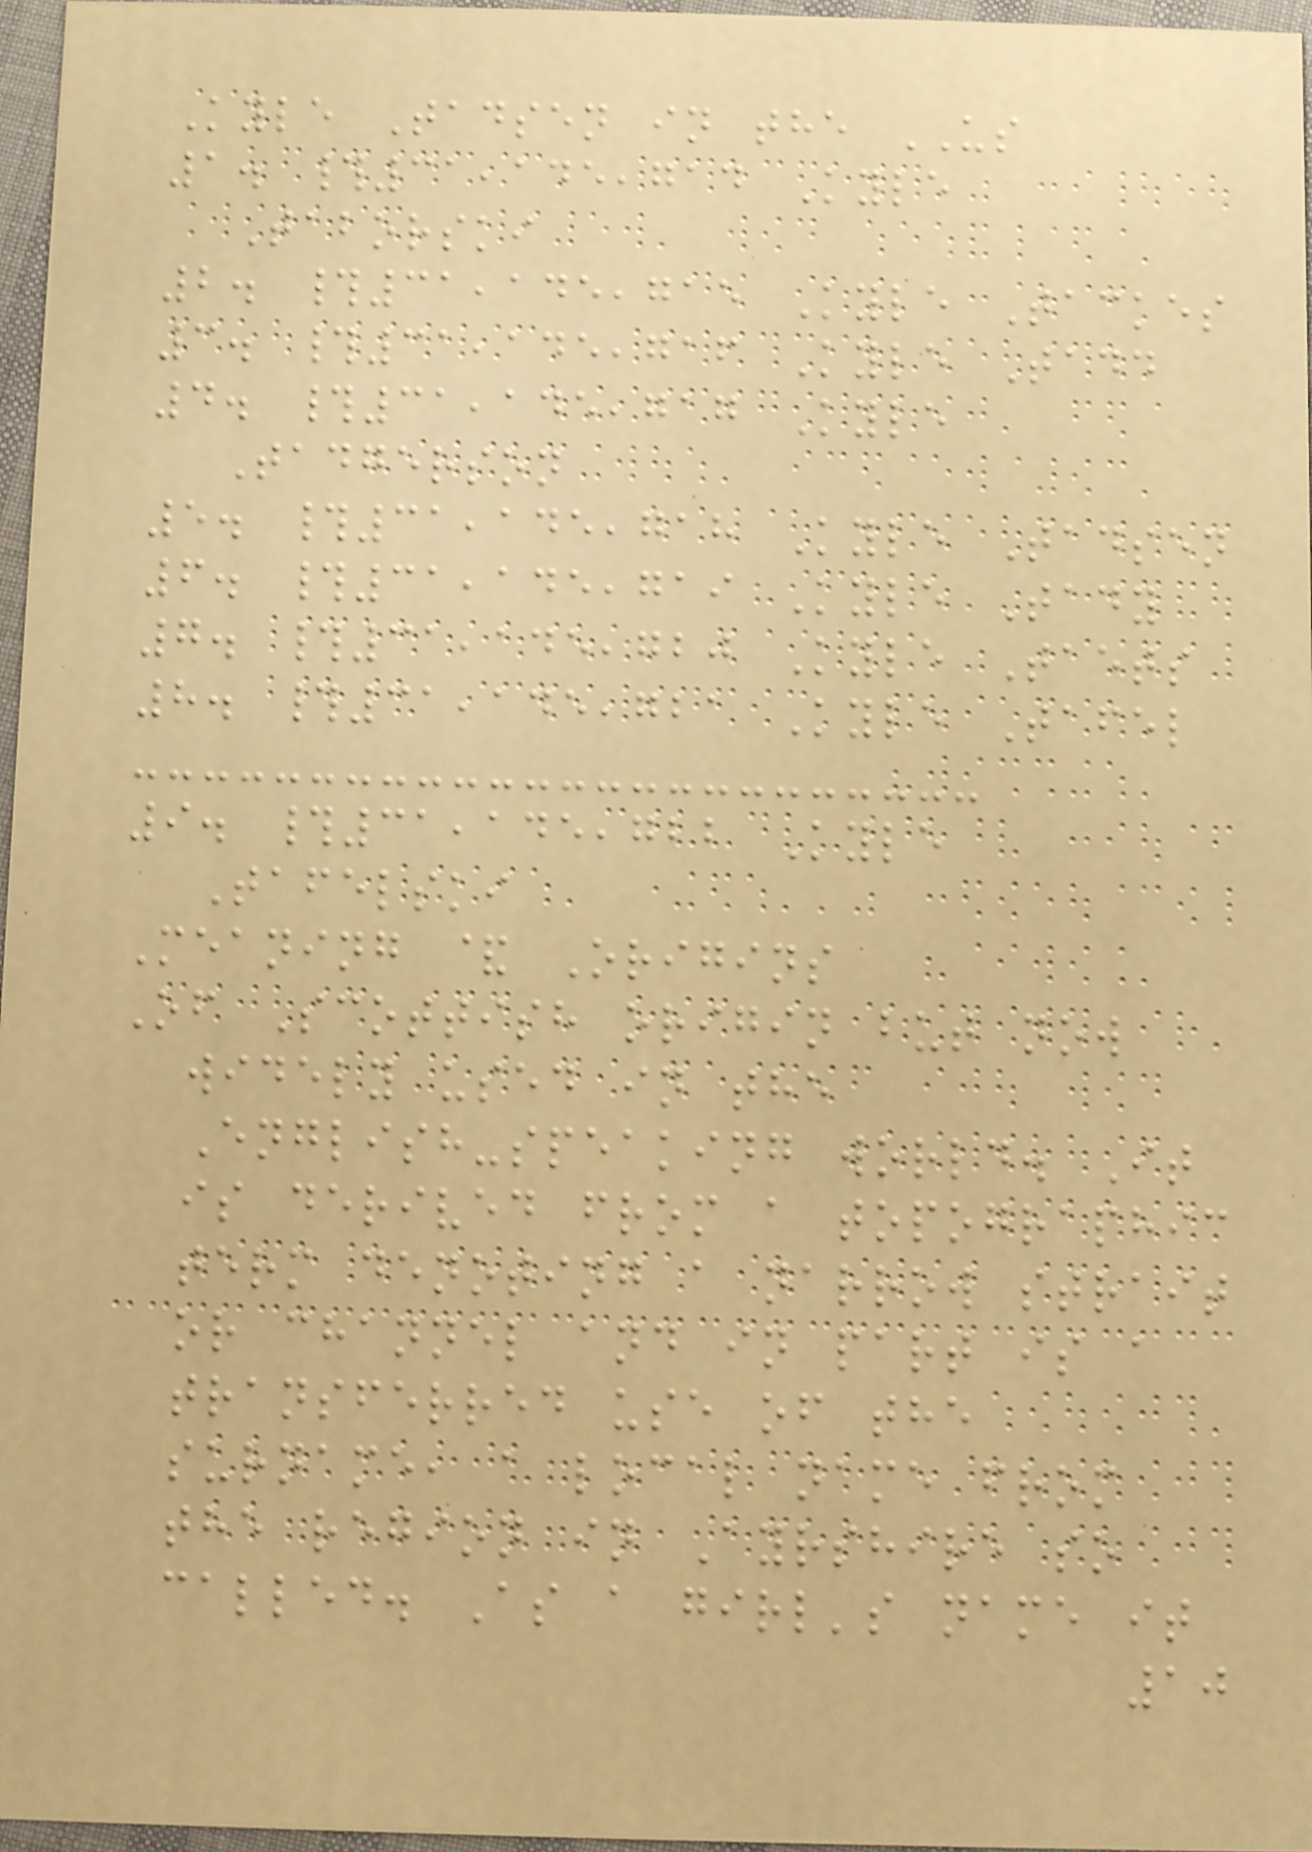Kyle Tadsen in the US
1. #31,145,714 Kyle
Taborski
2. #31,145,715 Kyle Tackes
3. #31,145,716 Kyle Tadd
4. #31,145,717 Kyle
Tadgerson
5. #31,145,718 Kyle Tadsen
6. #31,145,719 Kyle Tady
7. #31,145,720 Kyle Taets
8. #31,145,721 Kyle Tafel
9. #31,145,722 Kyle
Tafelski
Meaning & Origins
Of Scottish origin but now
widely used in the
English-speaking world. It
is derived from a topographic
term denoting a narrow strait
or channel and in part is a
transferred use of the
surname, a local name from
the region in Ayrshire so
called. As a girl's name it
10
